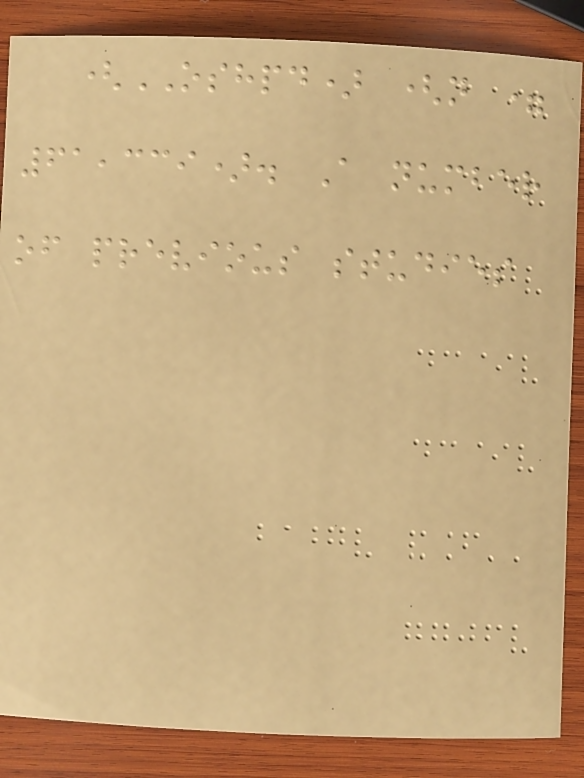(OSHPD) (n =
61,339). A number
of previous studies
